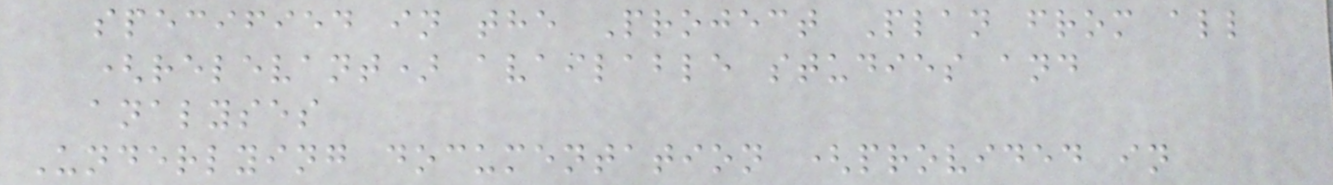specified in the Project Plan from all
(relevant) available studies and
analyses
Underlying documentation (provided in
